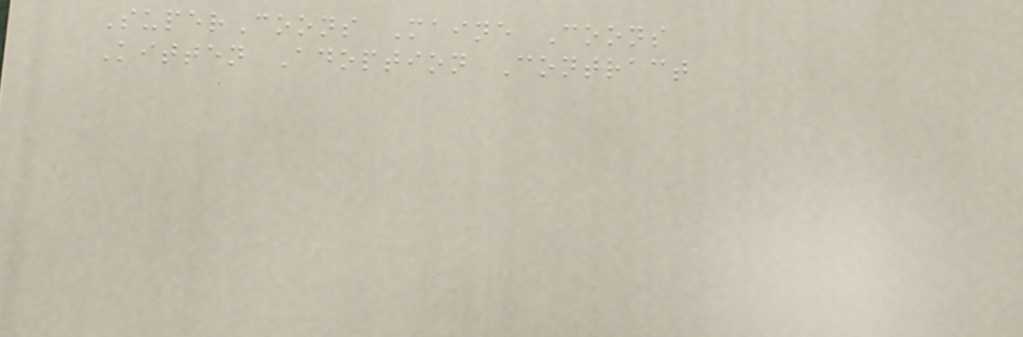SuperCoons Maine Coons
Kitten Adoption Contract
